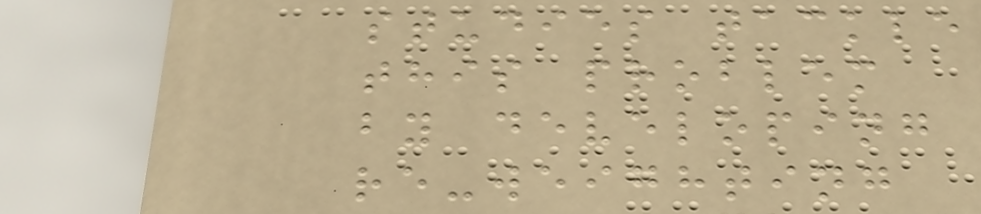studies tackle
this problem
by developing
re-weighting
